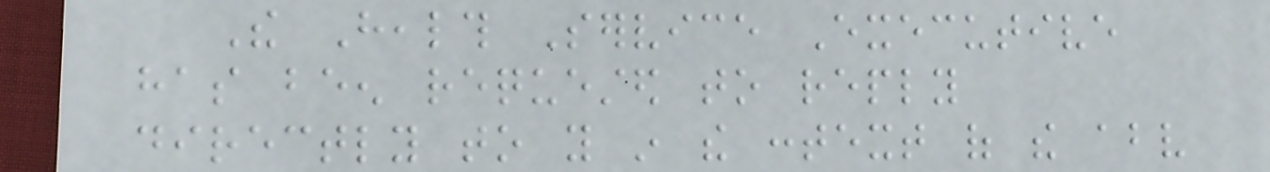The Health Service Executive
has been requested to reply
directly to you in the context of the above
